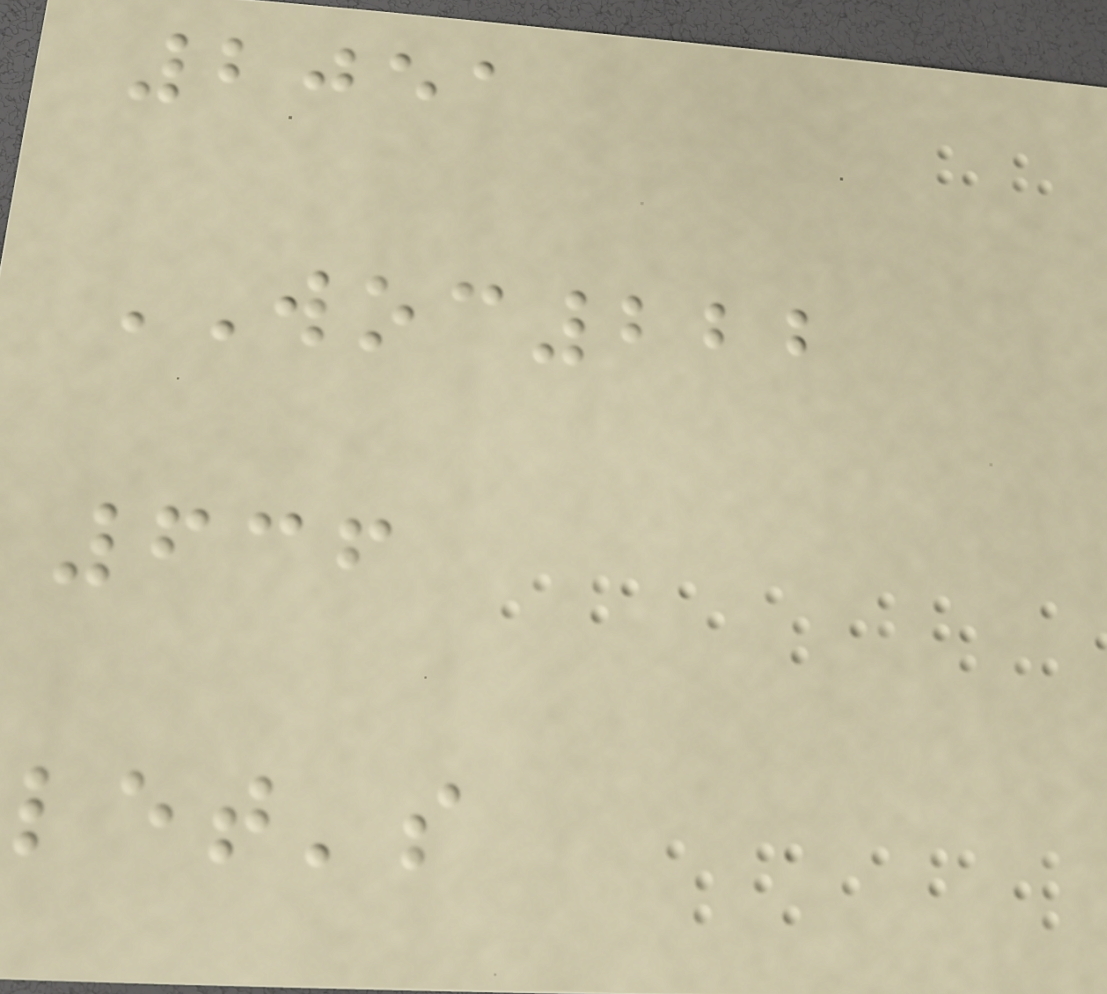2051
WOC222
636
let's
